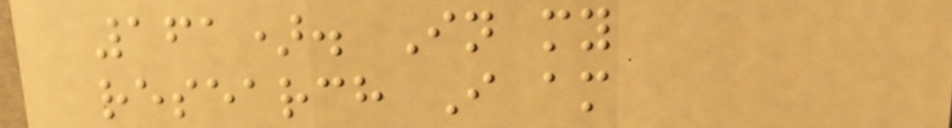161). In my
research I am
